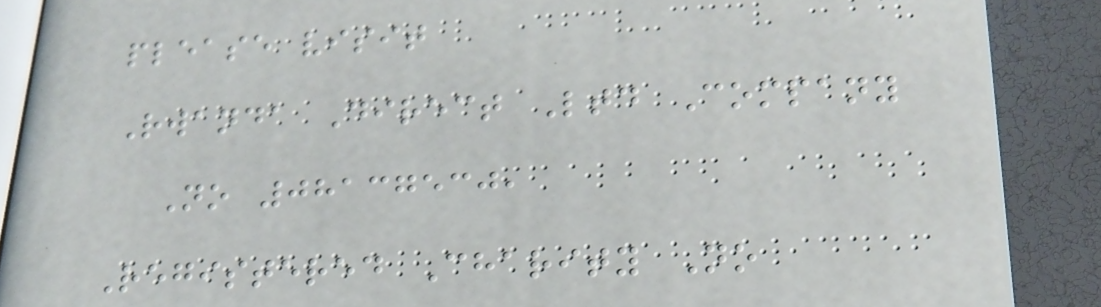please visit
Rwanda Direct Ltd Company
No 08137530,
Registered Charity No
